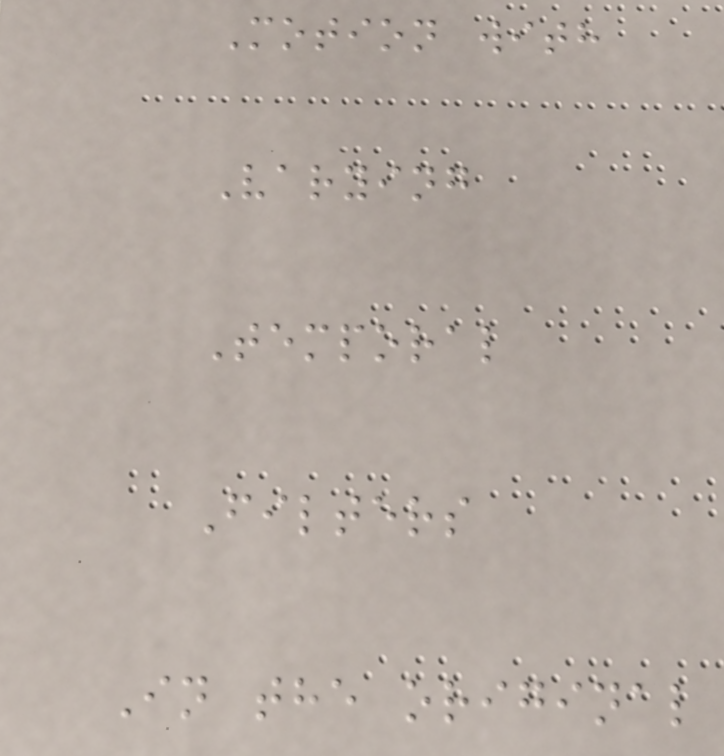Motion with
Varying
Temporal
Filters
In the original
